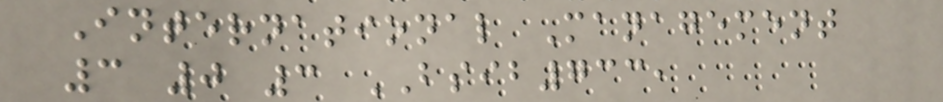International Management
3 0 3 BSIB733,
